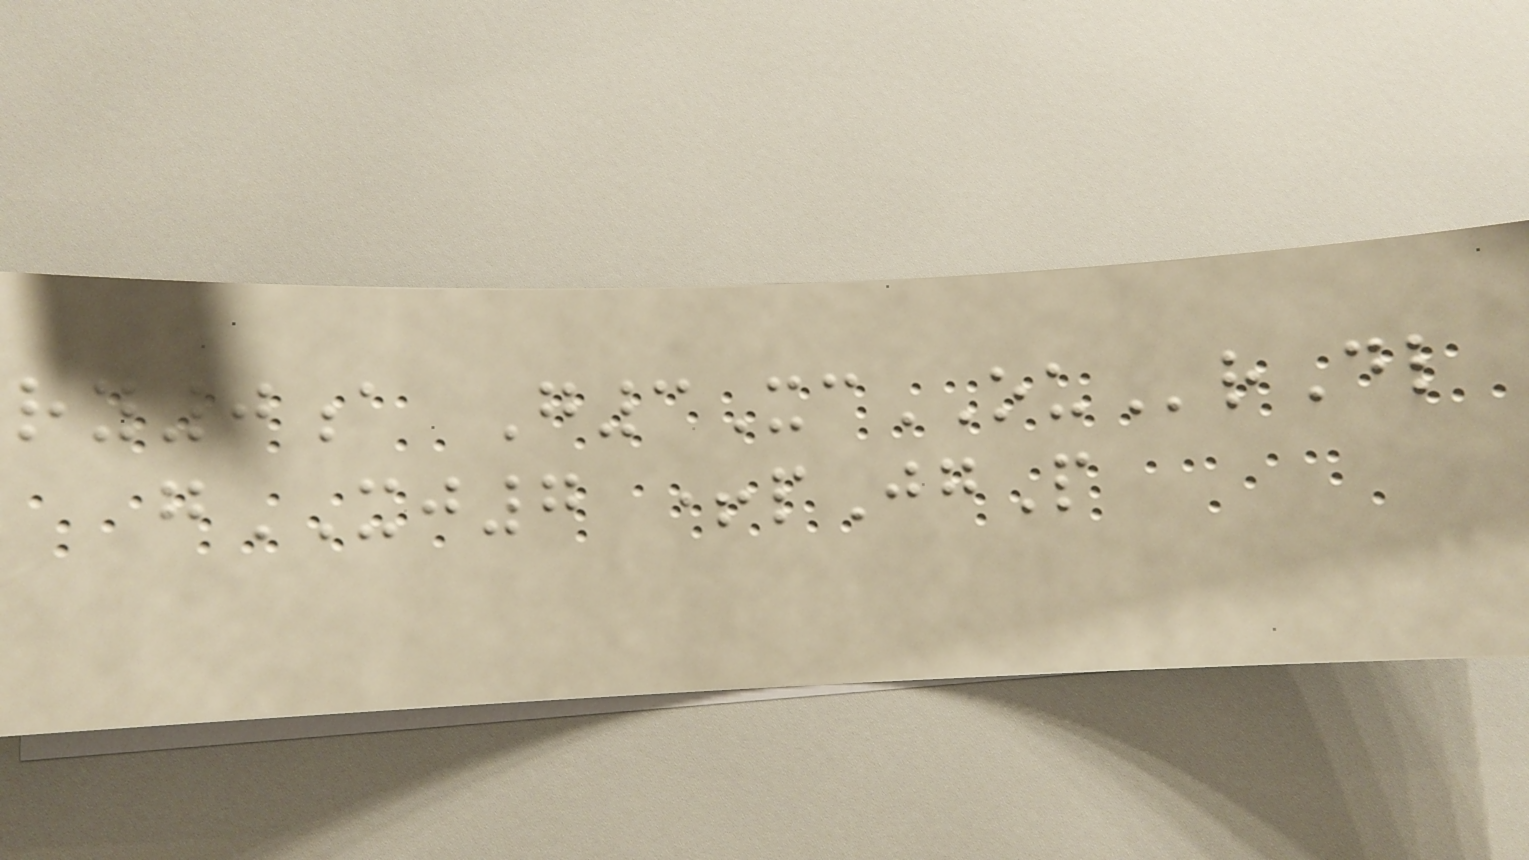ry0a G3XcOUrDl
gXJ7 +pJgP
